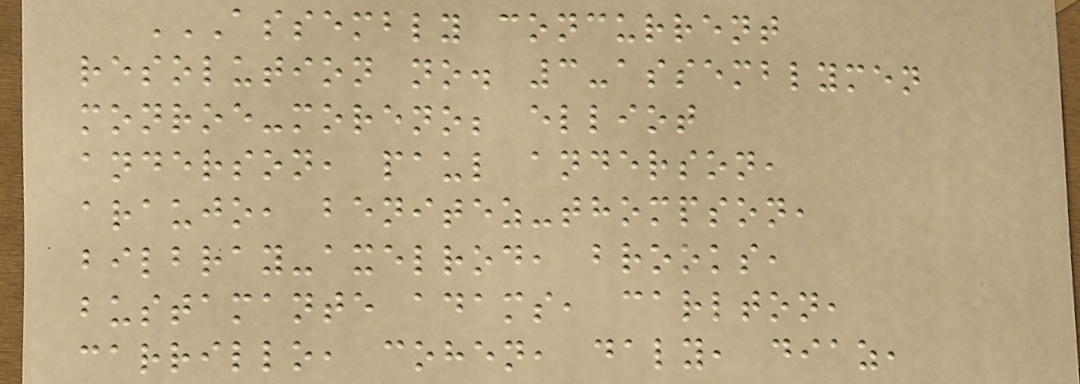ASSEMBLY CONCURRENT
RESOLUTION NO. 3-ASSEMBLYMEN
MONROE-MORENO; ELLIOT
ANDERSON, PAUL ANDERSON,
ARAUJO, BENITEZ-THOMPSON,
BILBRAY-AXELROD, BROOKS,
BUSTAMANTE ADAMS, CARLTON,
CARRILLO, COHEN, DALY, DIAZ,
